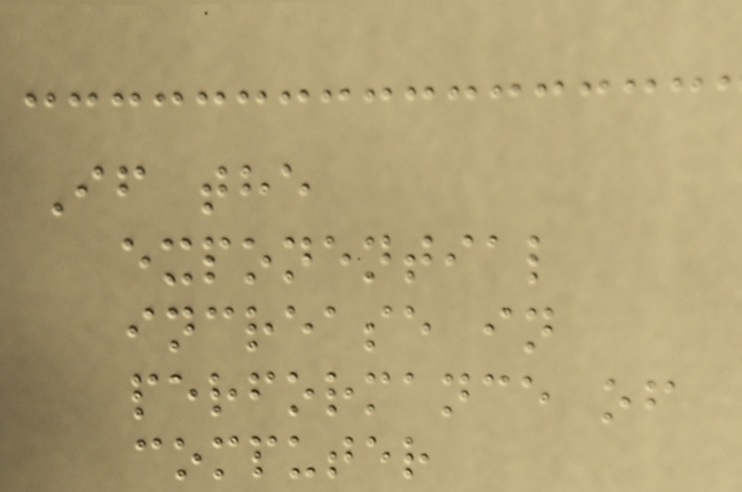If the
exponential
increase in
performance of
computer
